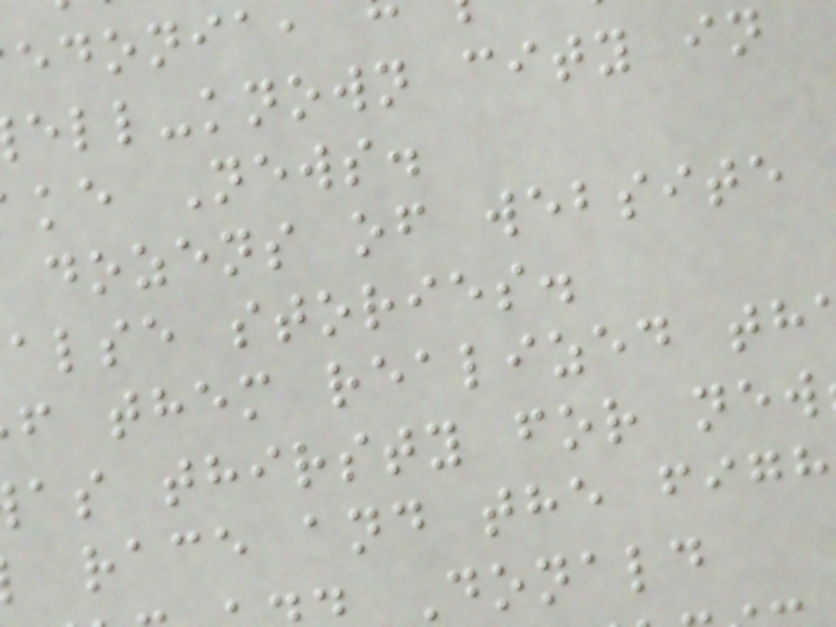ell-known city in
ke News.
dozens of website
alse stories.
f them realized th
as thirsty for new
race and the figh
